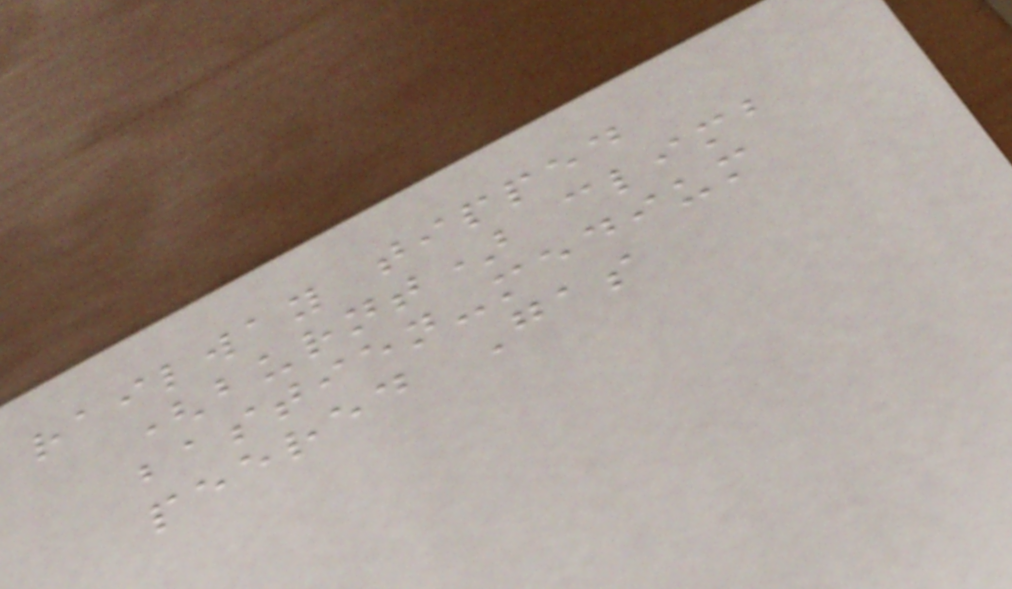railway tipped
(burnt) climb
bastien-medium
peered Gas
